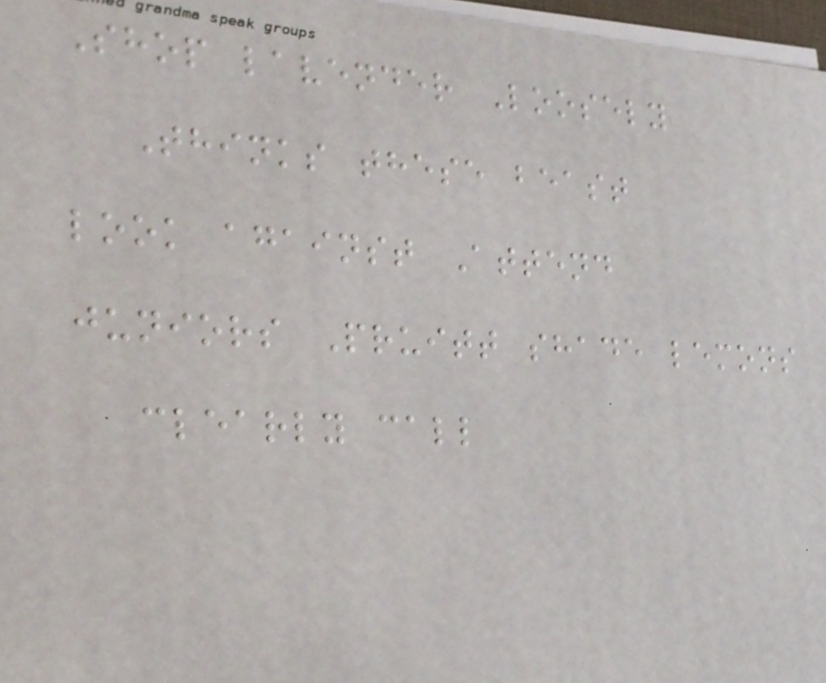Shop lavender Loosely
Thinks these beast
look against Attend
juniors Pruitt shade lemons
clearly call
